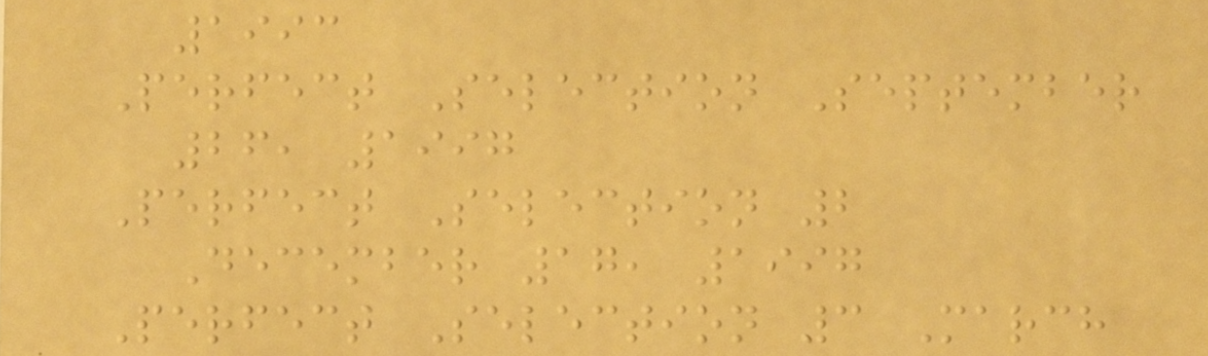1993
Perfect Selection September
26, 1997
Perfect Selection 2
December 17, 1997
Perfect Selection 3 March
